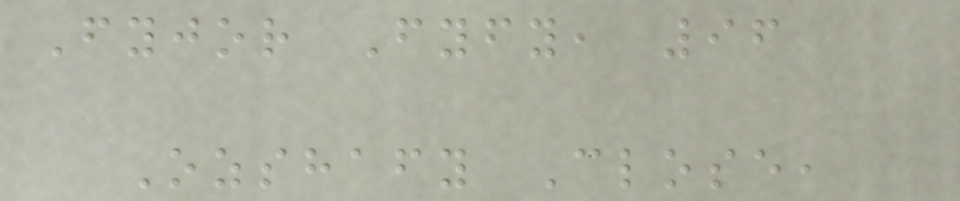Fyjor Fyfy, 96
Ozshafy Close,
